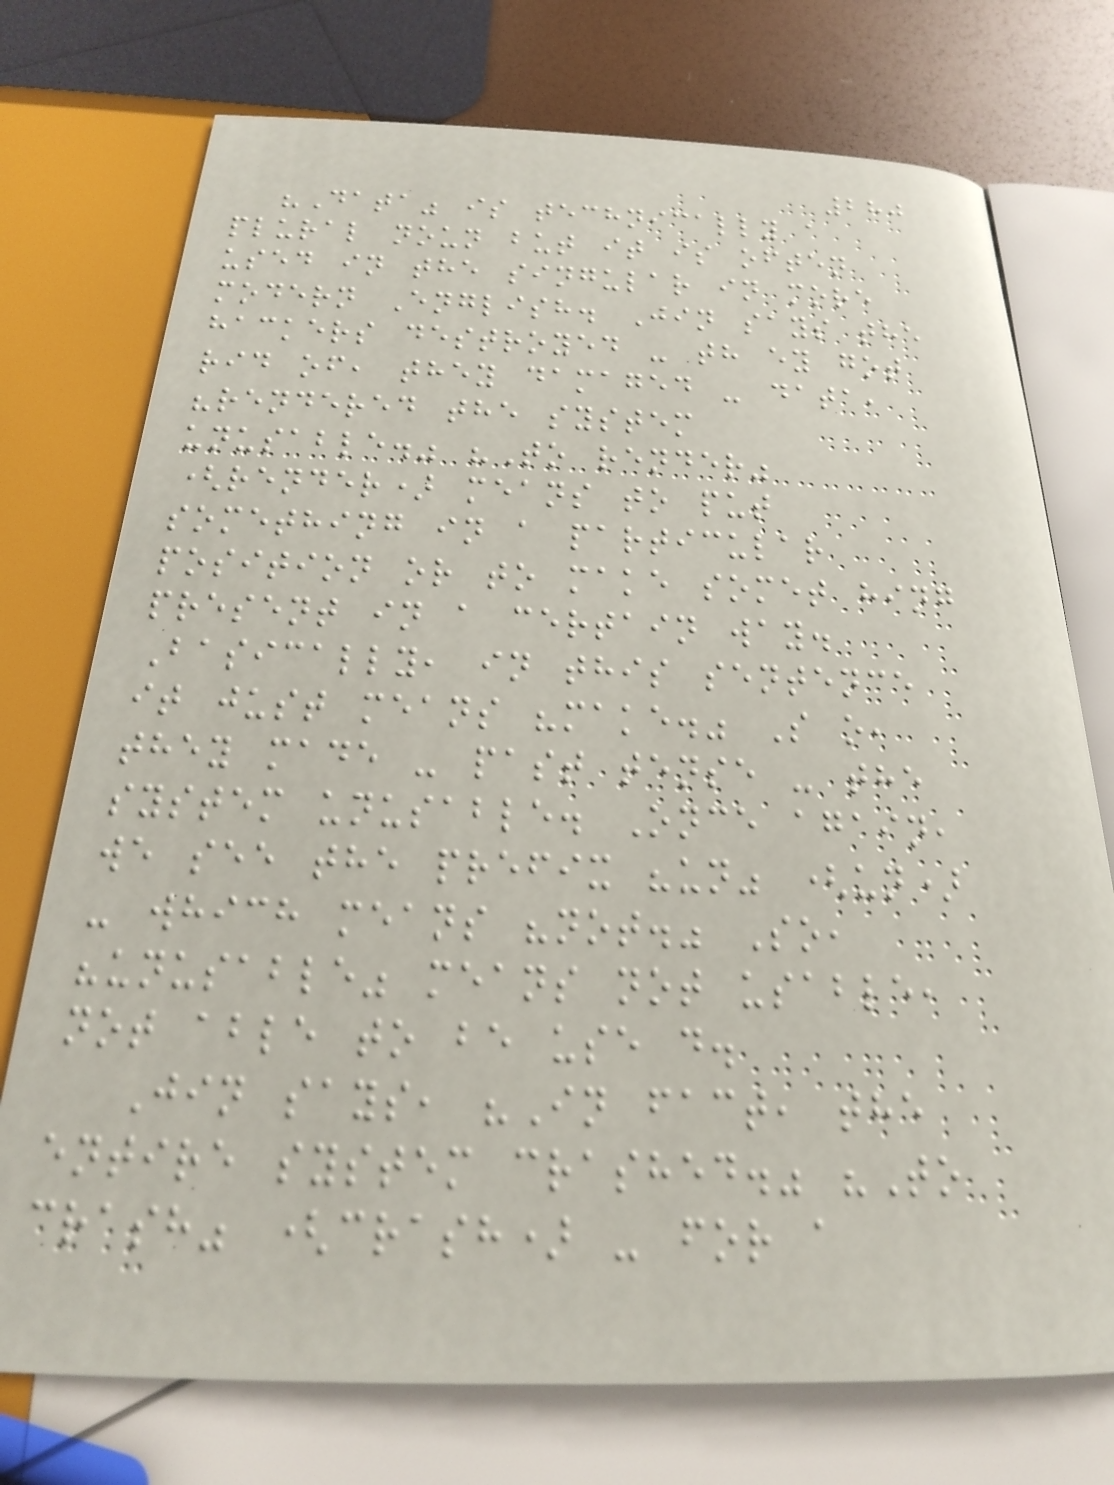280
"Data" is technically a
plural noun but it is often
used in the singular in more
modern English. Jin says the
hackers destroyed - th ey got
rid of, they damaged - data,
"rendered the system
unusable." "To render"
(render) means to put
something in a particular
position or to make somet hing
present in a certain way.
Basically, in this sentence
it just means "make." S o,
they made - past tense - the
system unusable. Once again,
we see the prefix "un" (un)
- which means "not." So,
"unusable" means not usable,
not able to be use d.
Jin says, "In fact, the
entire system crashed." "To
crash" (crash) - for a
